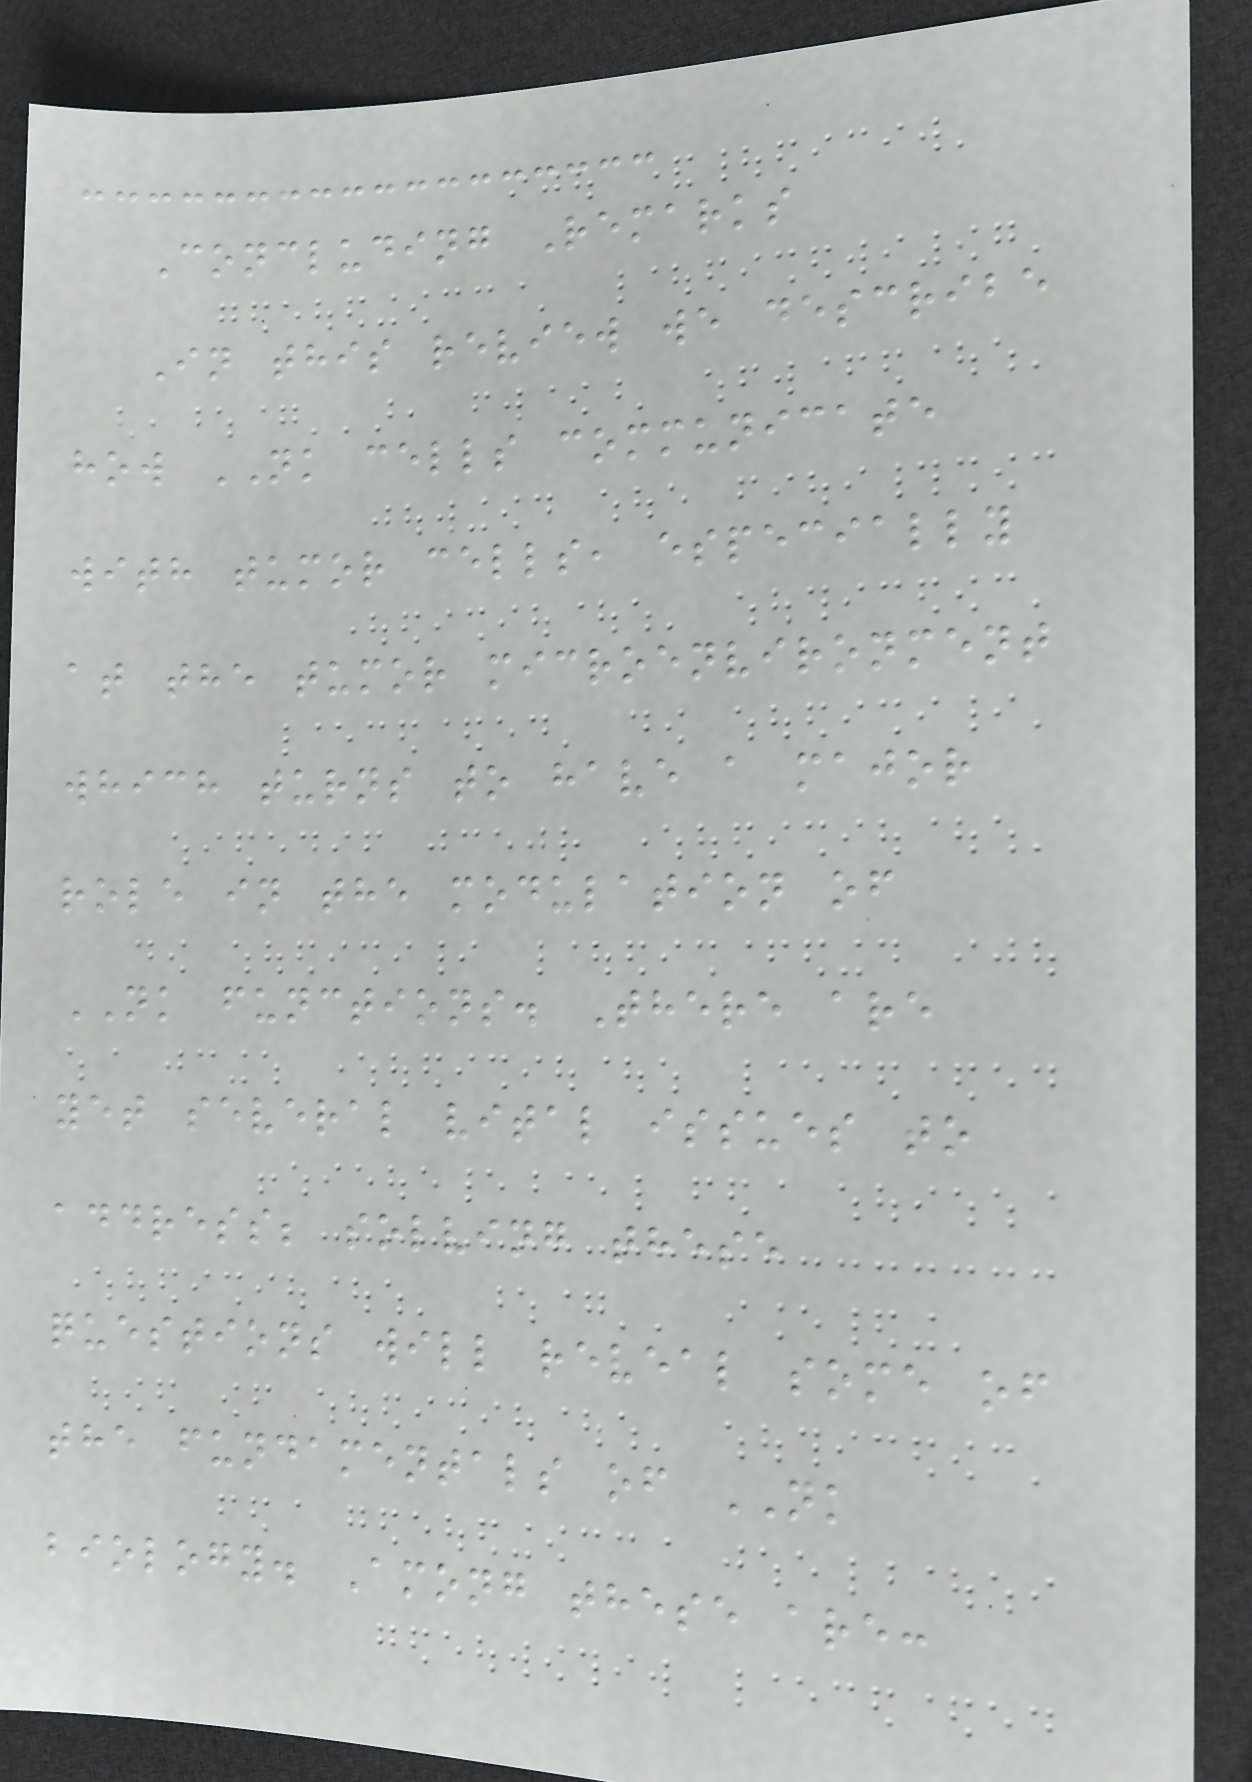Concluding Remarks
In this review we describe
how NK cells communicate
with tumor cells, especially
at the tumor microenvironment
which turns to have a major
role in the modulation of
NK functions. There are
yet several vital issues to
address; solving these
questions will reveal some of
the fundamentals of NK
biology. Among these are:
